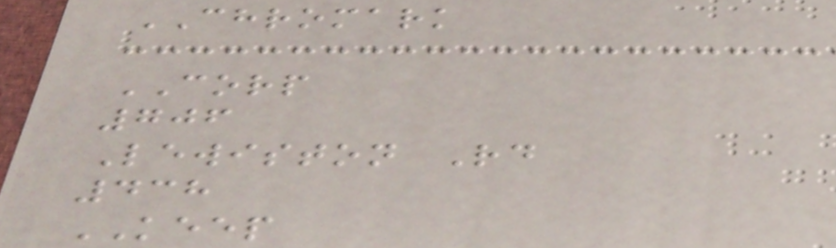CHROMARK
CORP
706
Lewiston Rd
438
KEEP
